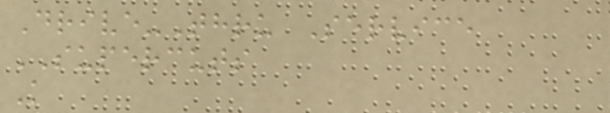Drive-Thru Service
SUPERCUTS
K
